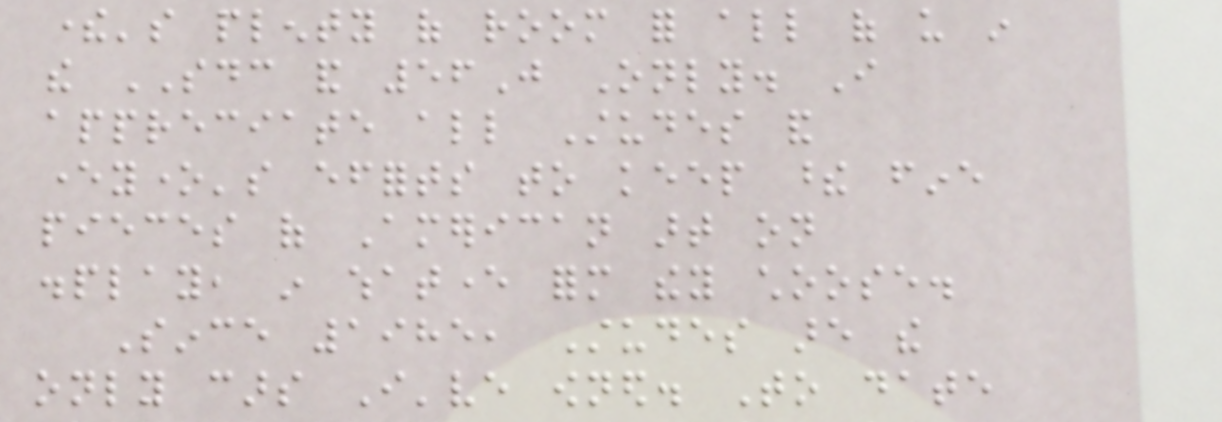there's plenty of room for all of us in
the SDC and 56J Only. I
appreciate all Studes and
everyone's efforts to keep these fine
pieces of American art on
display, in whatever form they choose.
Since 1985, Studes are the
only cars I've owned. To date
